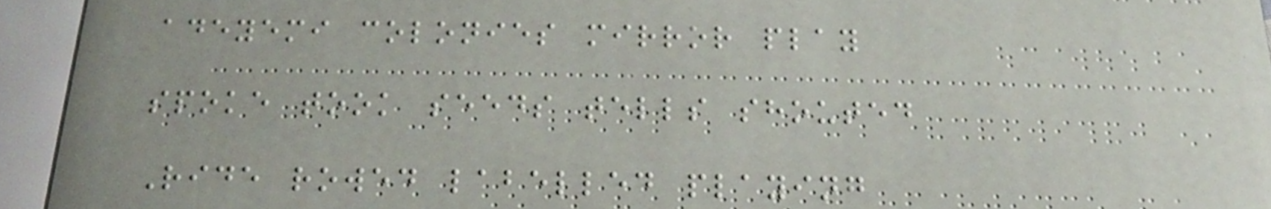adeyemi colonies mirror play
spoke took seeds tells shouted
Ride rowed labelled playing
